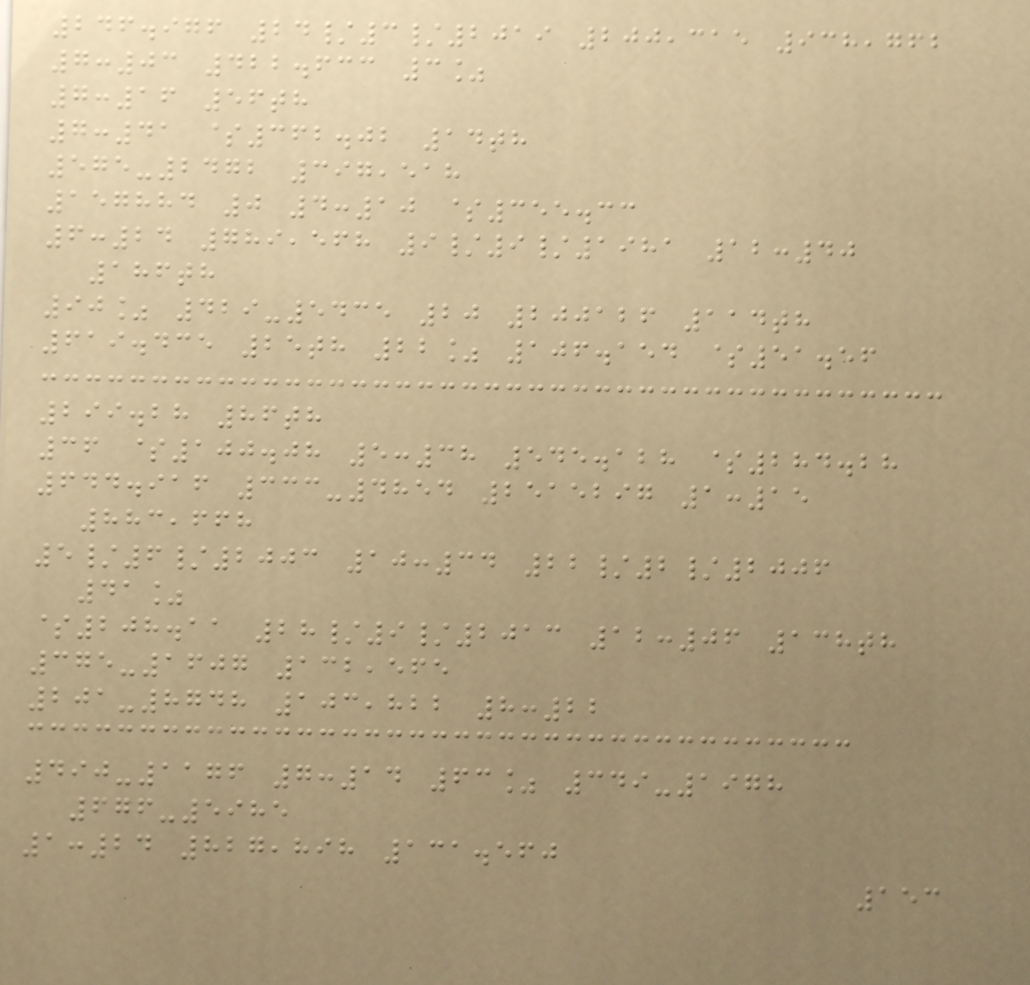246.976 24/3/2019 200,315 938,762
7:03 422.633 3%
7:16 56th
7:41 $362.02 14th
575-2472 397,518
157884 0 4:10 $355.33
6:24 789,568 9/9/1981 12:40
186th
90% 429-5435 20 200126 114th
619.435 25th 22% 106.154 $51.56
299.28 86th
36 $100.08 5:38 545.128 $284.28
644.916 333-4854 2515297 1:15
883,668
5/6/2003 10:34 22/2/2006
41%
$208.11 28/9/2013 12:06 138th
375-1607 132,565
201-8748 103,822 8:22
490-1176 7:14 63% 349-1978
676-5985
1:24 827,898 131.560
153
